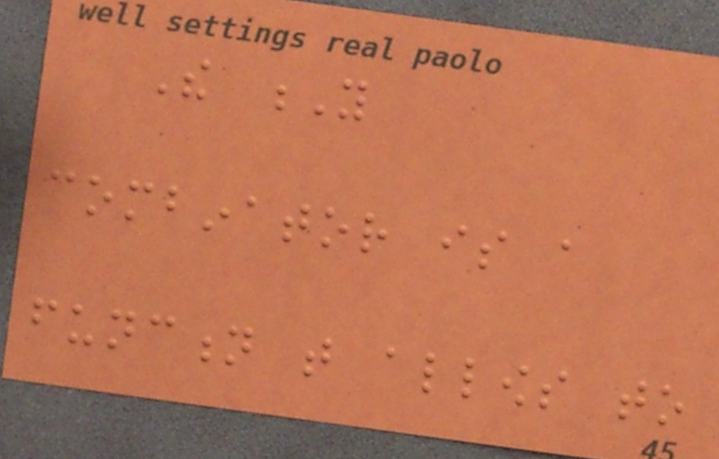The Y
combinator is a
function that allows to
